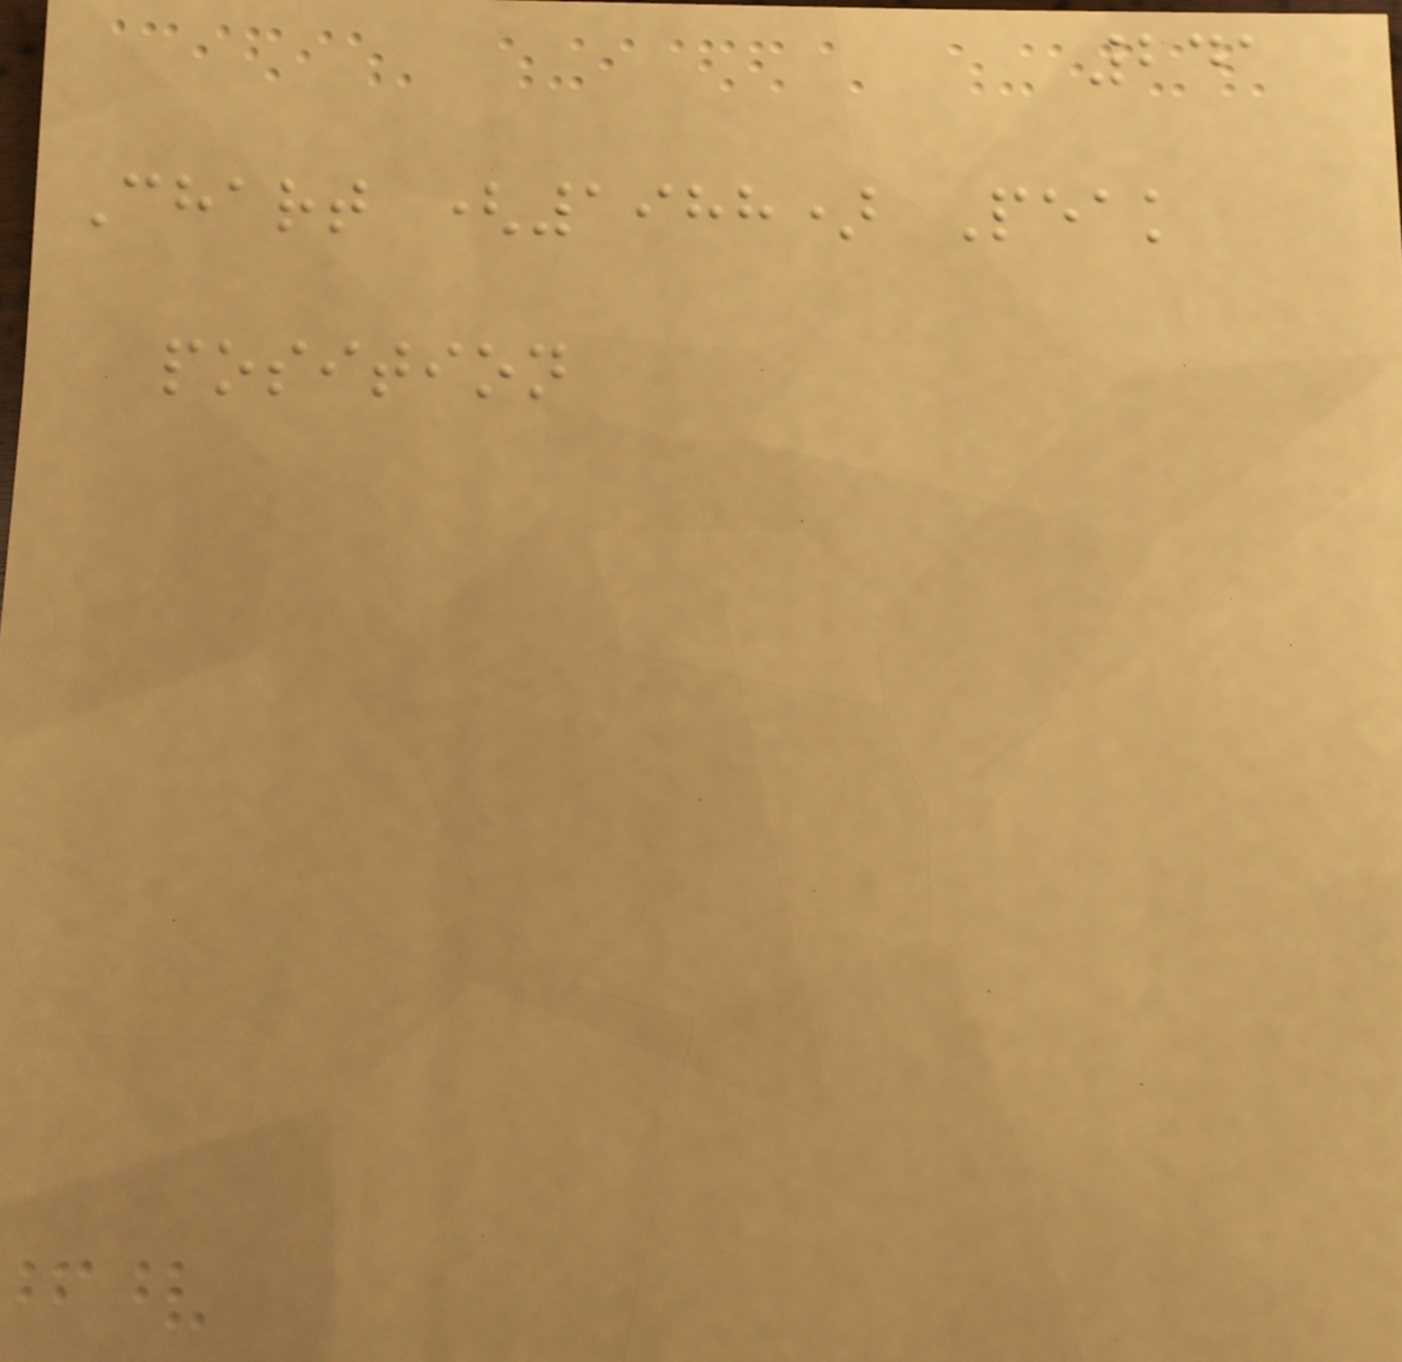241
Chart (1988) Peak
position
